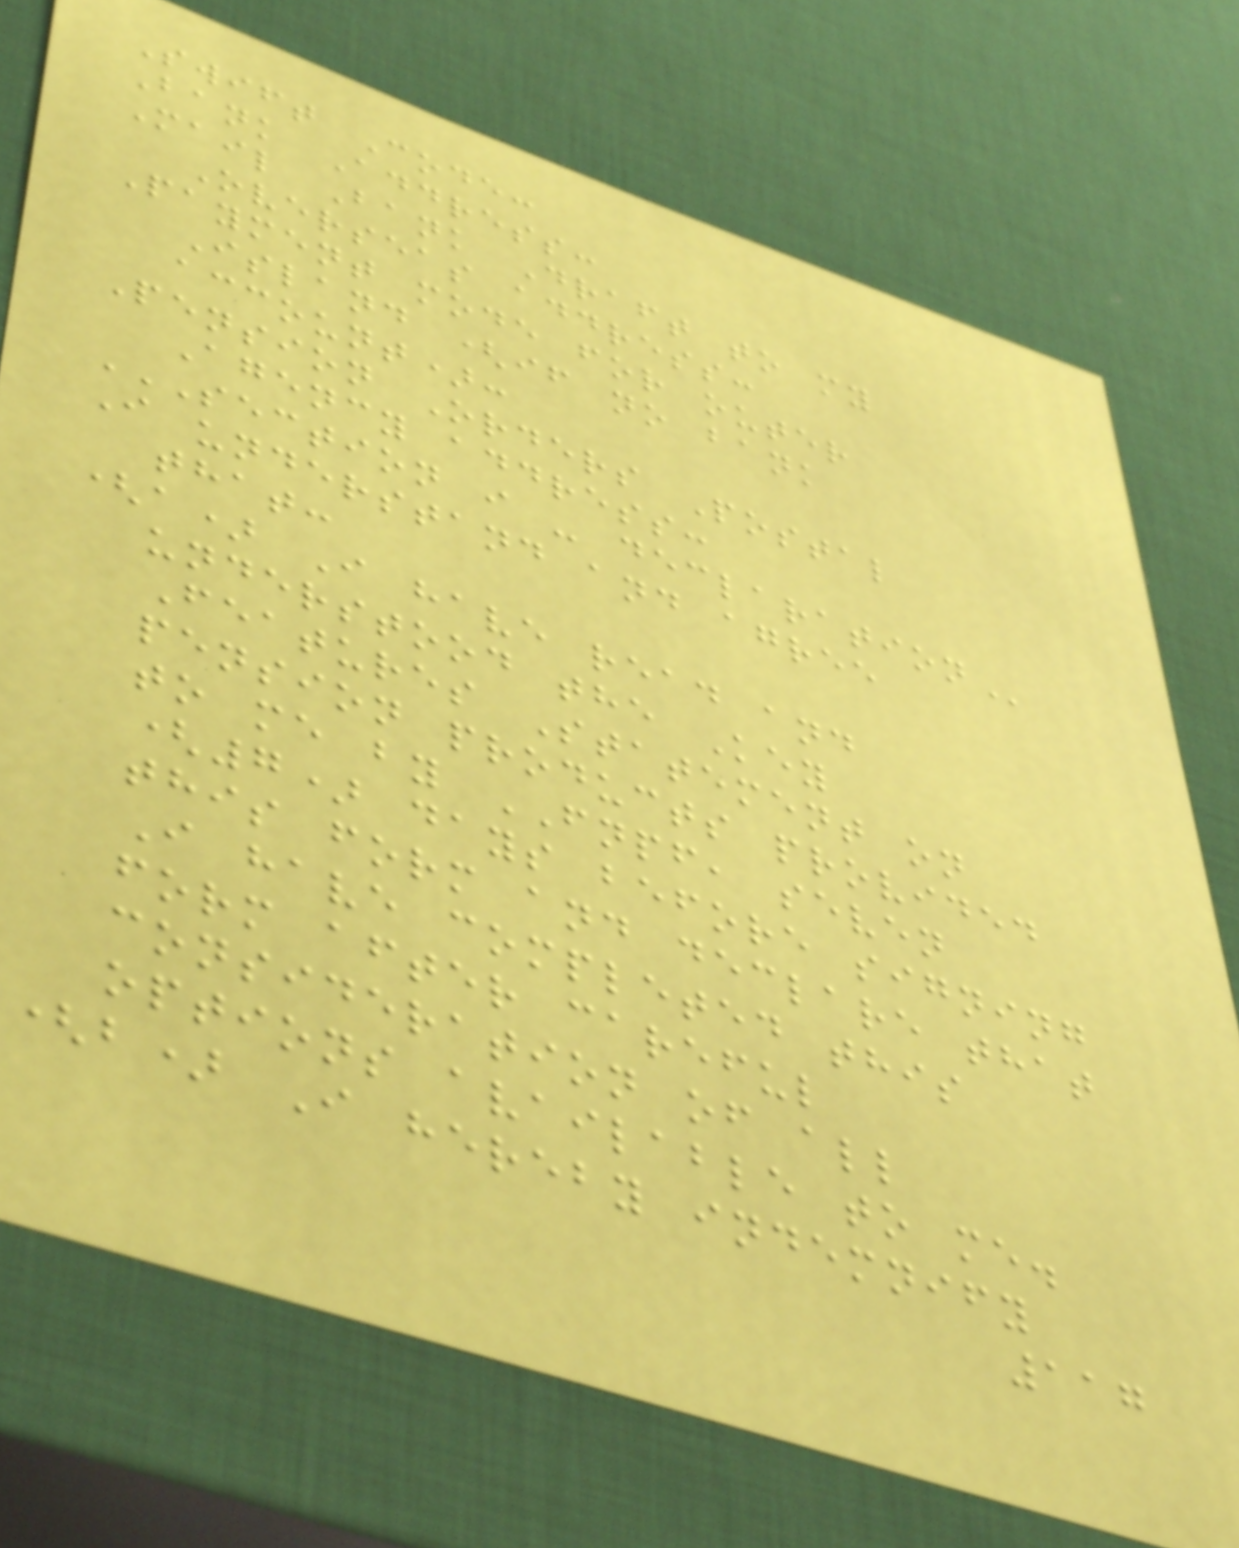Swift Code:
Bank Address:
Mail Bank Draft to my
Overseas address:
Payment mode for outer
Island (if no bank
account):
Pension Orders Postal
Agency address:
SECTION I - DECLARATION
I understand and agree
that:
(a) I have read and
understood the Key
Features Statement on
pension products provided
to me by FNPF, seven
(7) days before signing
this form and declare that
I have completed this
form after careful
consideration of all
options available to me.
(b) I hereby indemnify
117
